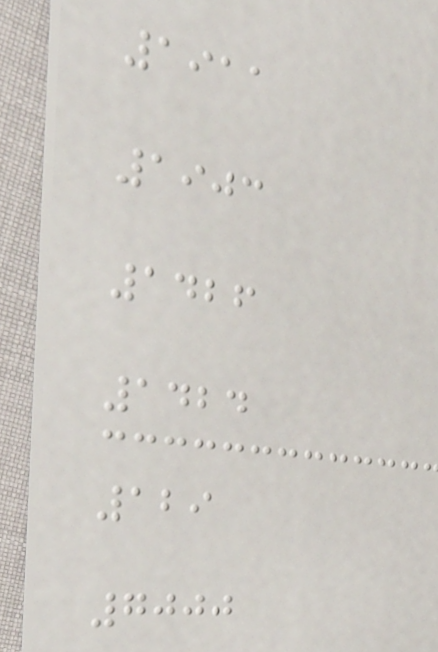1911
1903
1426
1424
129
7000
